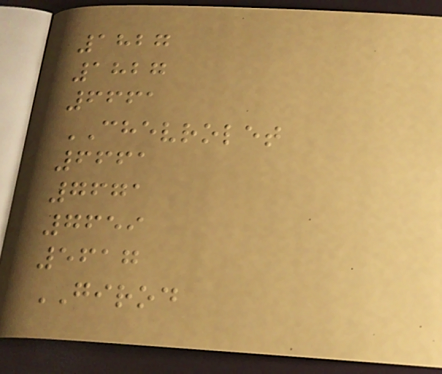1827
1827
6661
CHEVROLET
6661
7671
7659
5617
GIROD
